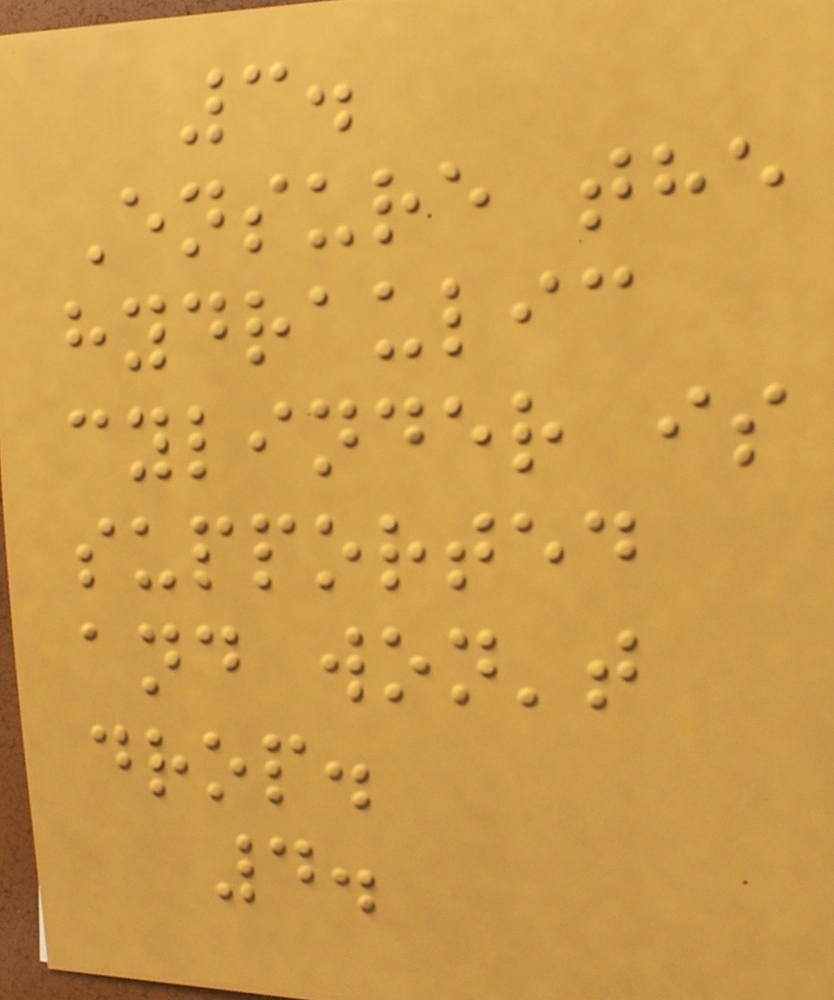3.
Ensure the
hydraulic
cylinder is
supported
and won't
drop.
4.
